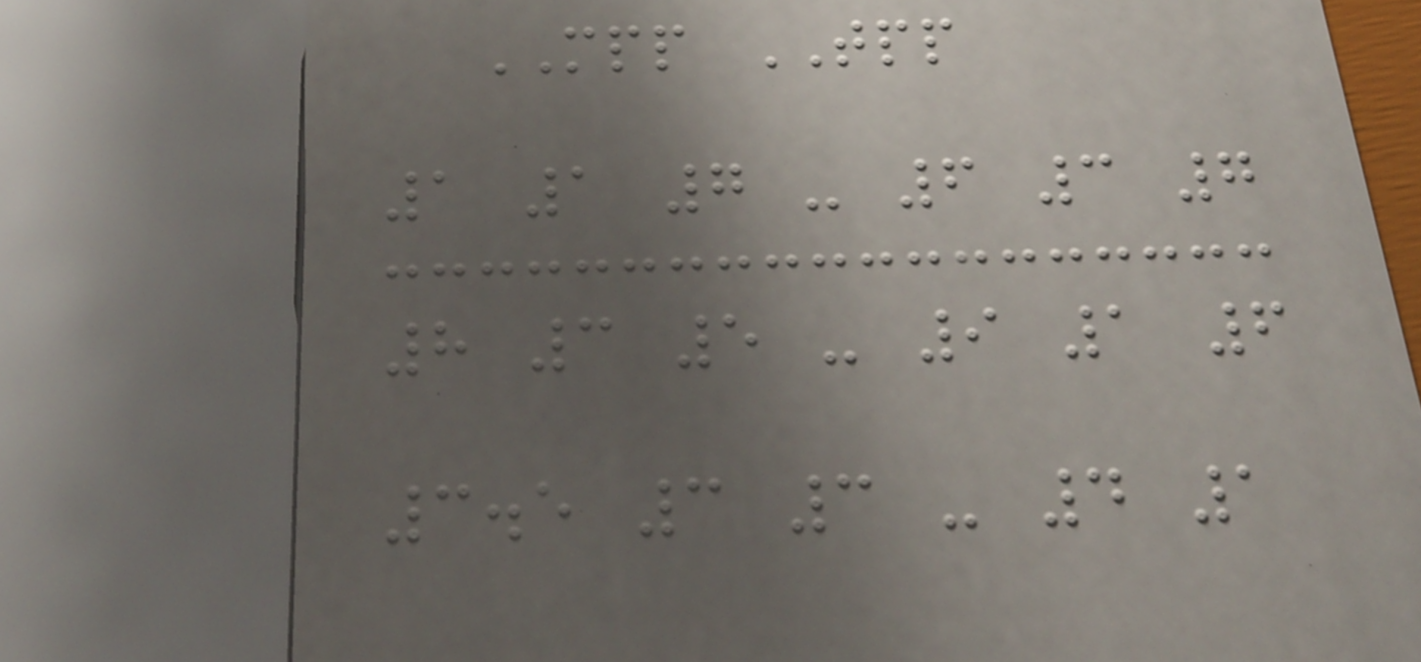MPP TPP
1 1 7 - 6 3 7
8 3 5 - 9 1 6
3.5 3 3 - 4 1
